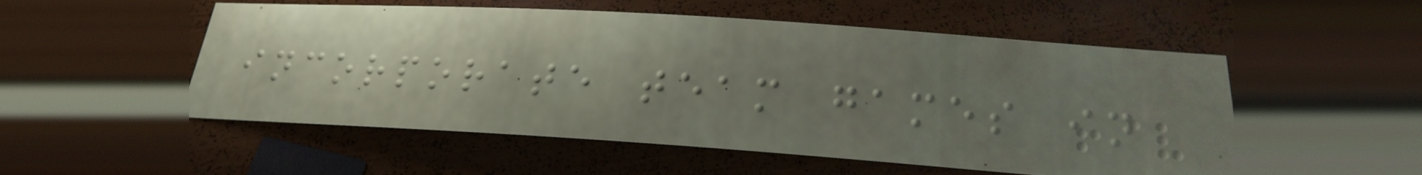incorporate team games in
